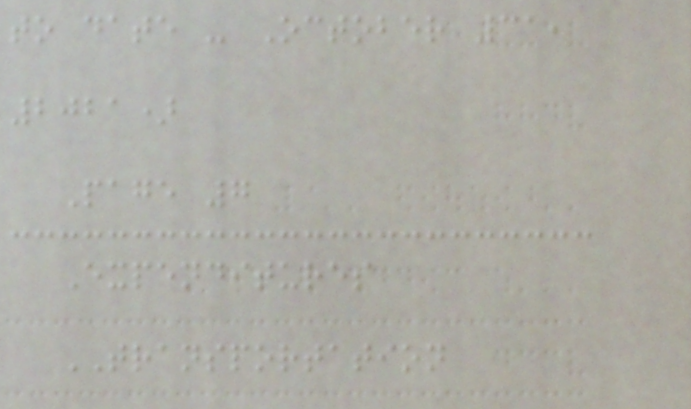to date - October 31,
2021)
Page 7
Expenditures
TRANSPORTATION
